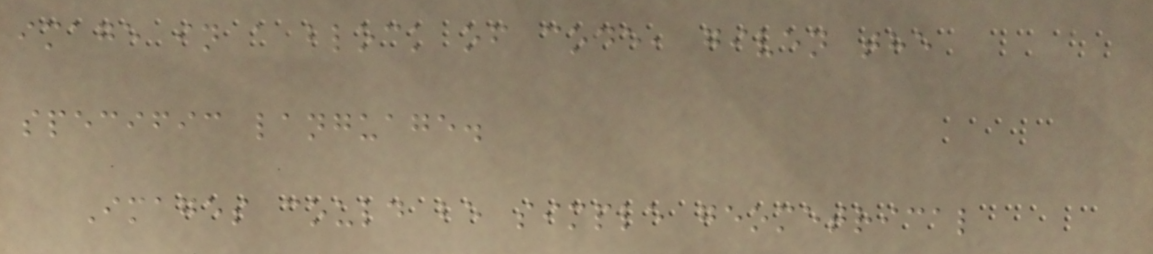image in a block of code, given the
specific language.
Images could be simple geometrical
